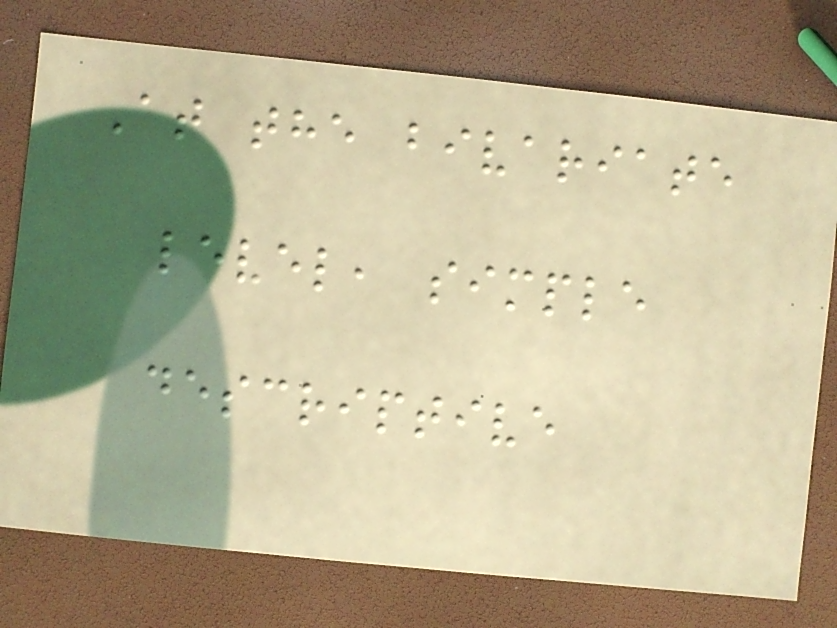At the bivariate
level, simple
descriptive
